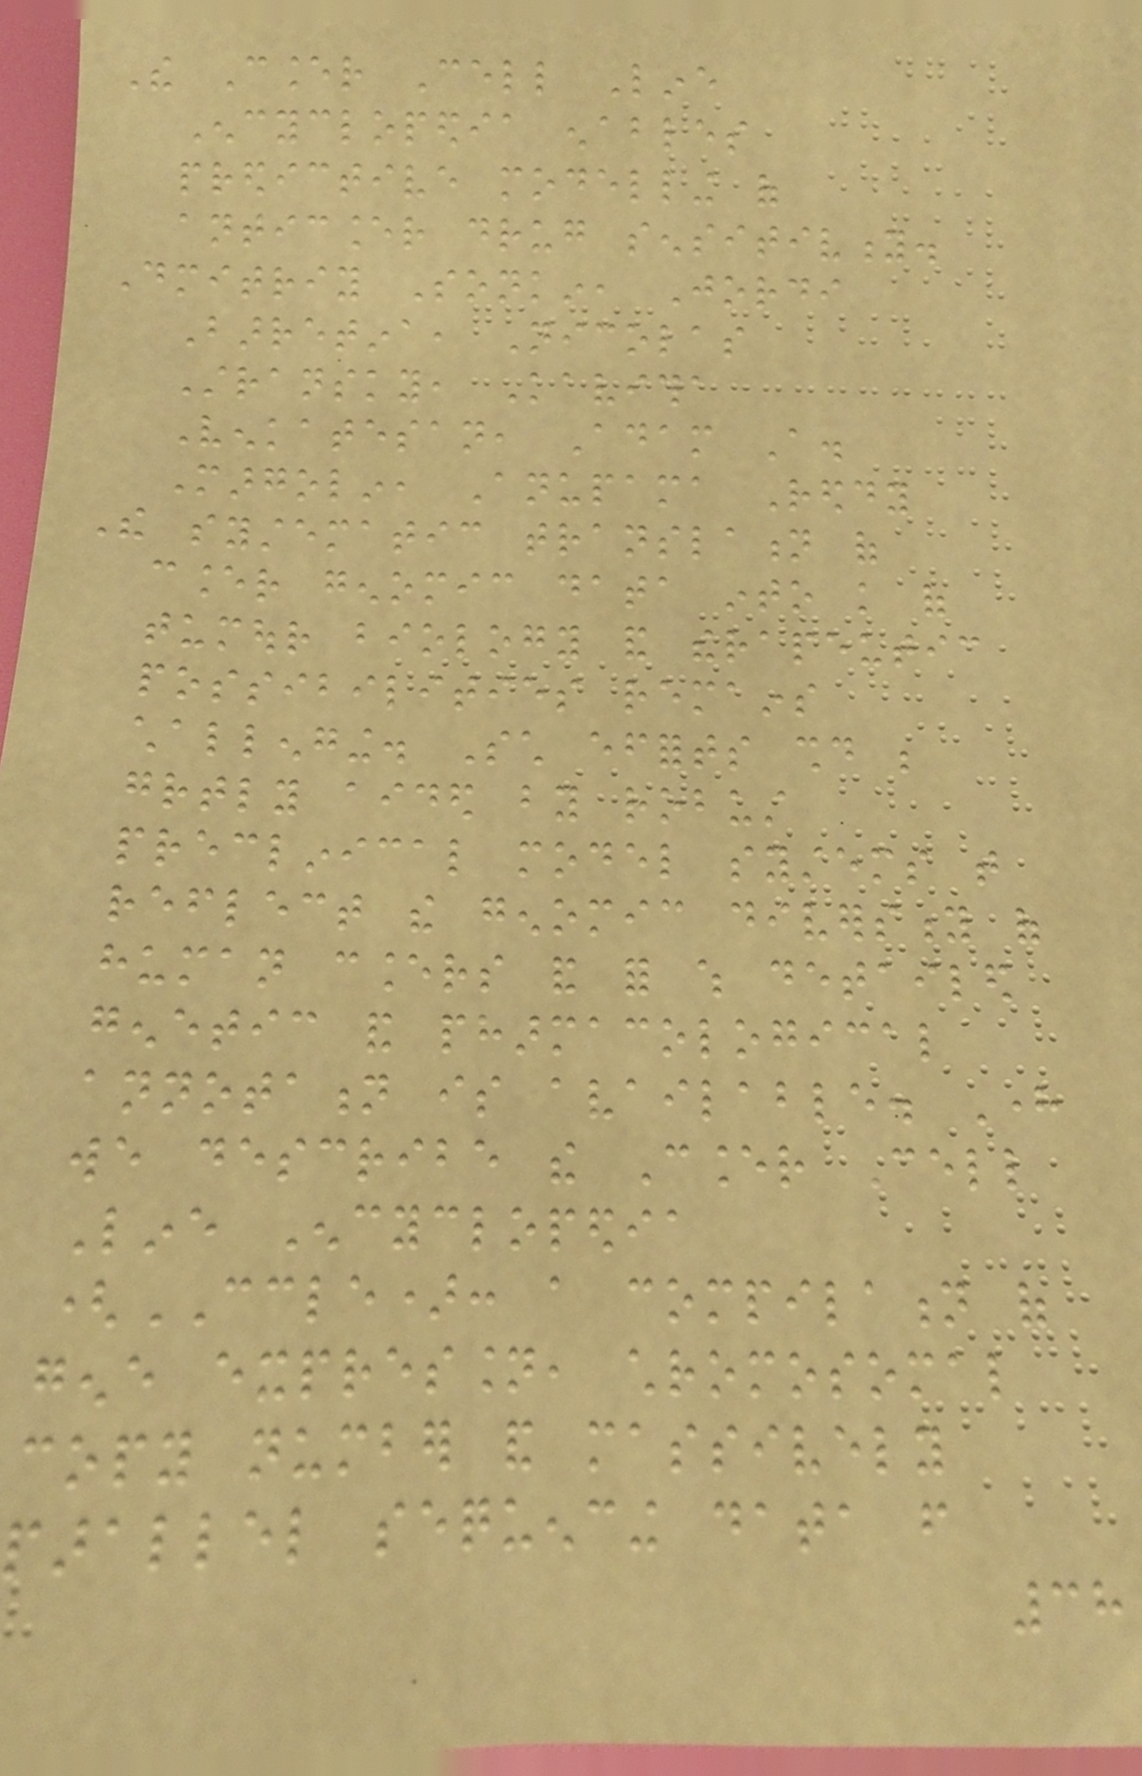The Cancer Cell Line
Encyclopedia enables
predictive modelling of
anticancer drug sensitivity.
Dmitriy Sonkin, Jordi
Barretina, Nicolas
Stransky, Kavitha
Venkatesan, Adam A.
Margolin, Anupama Reddy
The systematic translation of
cancer genomic data into knowledge of
tumour biology and therapeutic
possibilities remains
challenging. Such efforts should be
greatly aided by robust
preclinical model systems that
reflect the genomic diversity of
human cancers and for which detailed
genetic and pharmacological
annotation is available. Here
we describe the Cancer Cell
Line Encyclopedia
(CCLE): a compilation of
gene expression, chromosomal
copy number and massively
parallel sequencing data from
38
